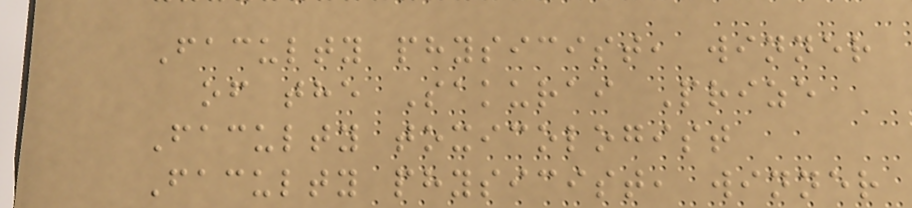Faculty physicist, winner
of the Sakurai Prize
Faculty toxicologist
Faculty physicist, winner
